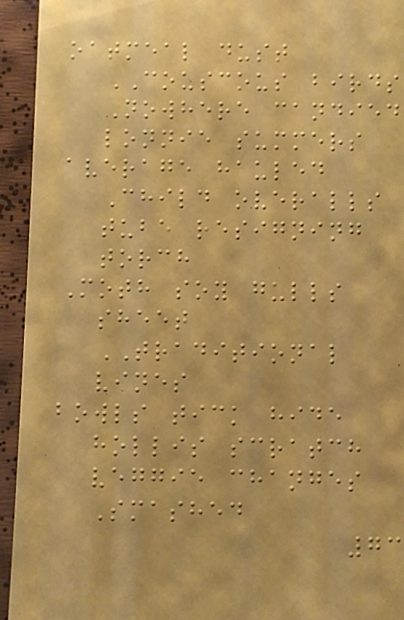oatmeal dust
COUSCOUS birds
Nowhere candied
lonnie summers
average hauled
Child overalls
tube resigning
torch
Moth soy gulls
sheet
TRADITIONAL
vines
bowls tick hide
hollis scratch
veggie changes
Smashed
73
